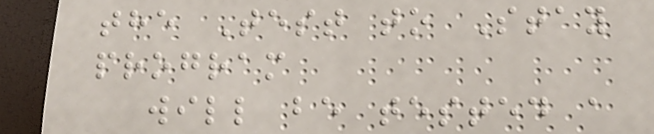the Test to Stay
program
will be tested a
